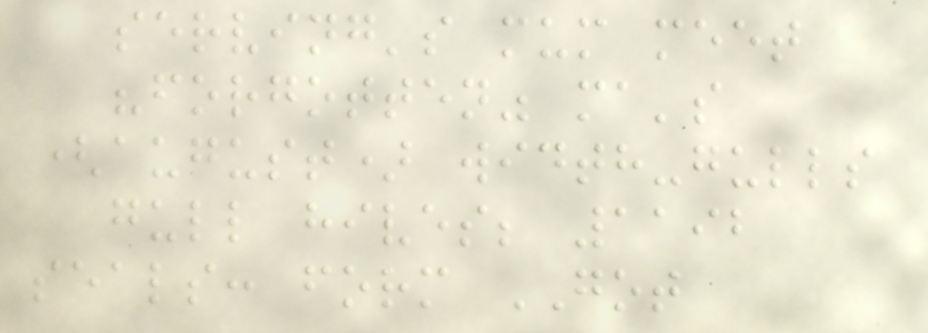serving's mum meet
"forgotten" ma's
(august) width-gulls
gull hives; 1192
seals: form GOT
